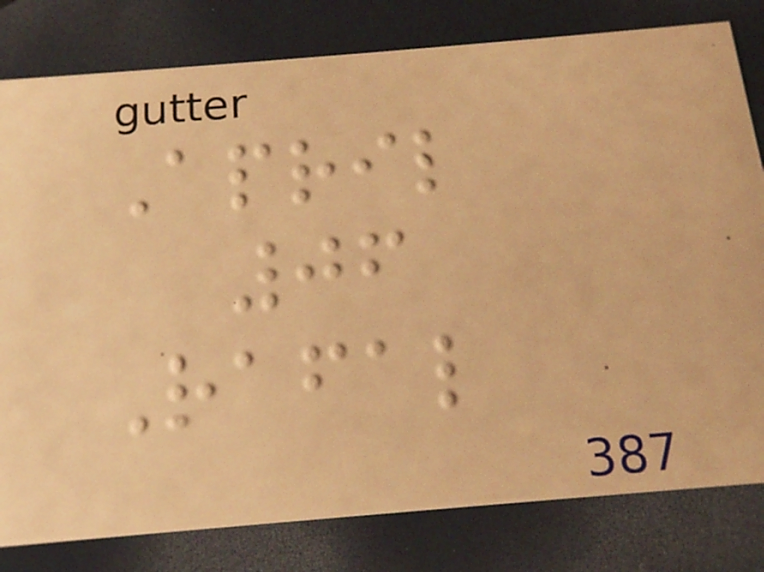April
06
Rafal
